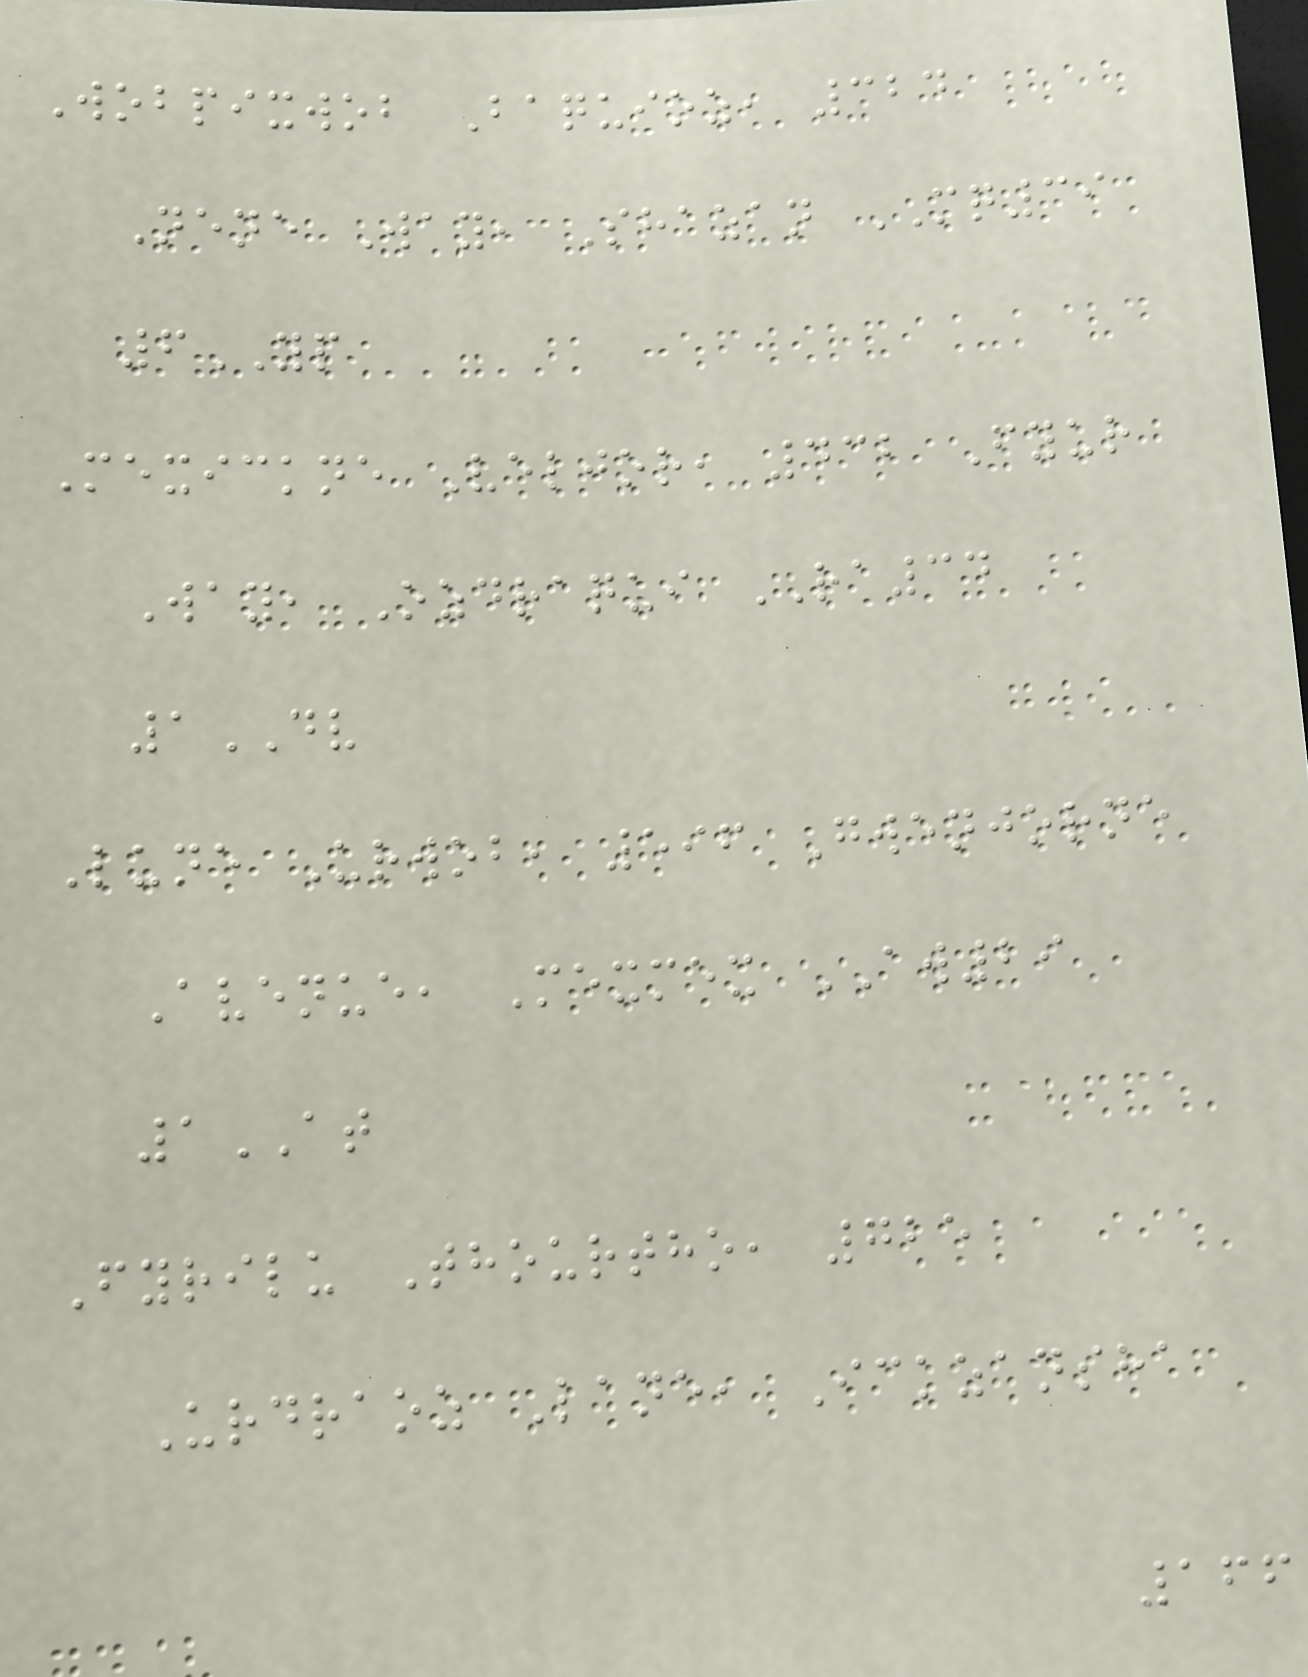Wobpixwob Baquioz, 324
Nene Way, Shazan MQ39
6YP
Mexickne Veljor, 432 Fyur
Way, Ozdraqui RA34
1DV
Lune Urwob, 596 Gwenjorne
Avenue, Mexmex AW29
1AT
Fyrilu Thourtho, 725
Urdraoz Lane, Ickzansha
166
